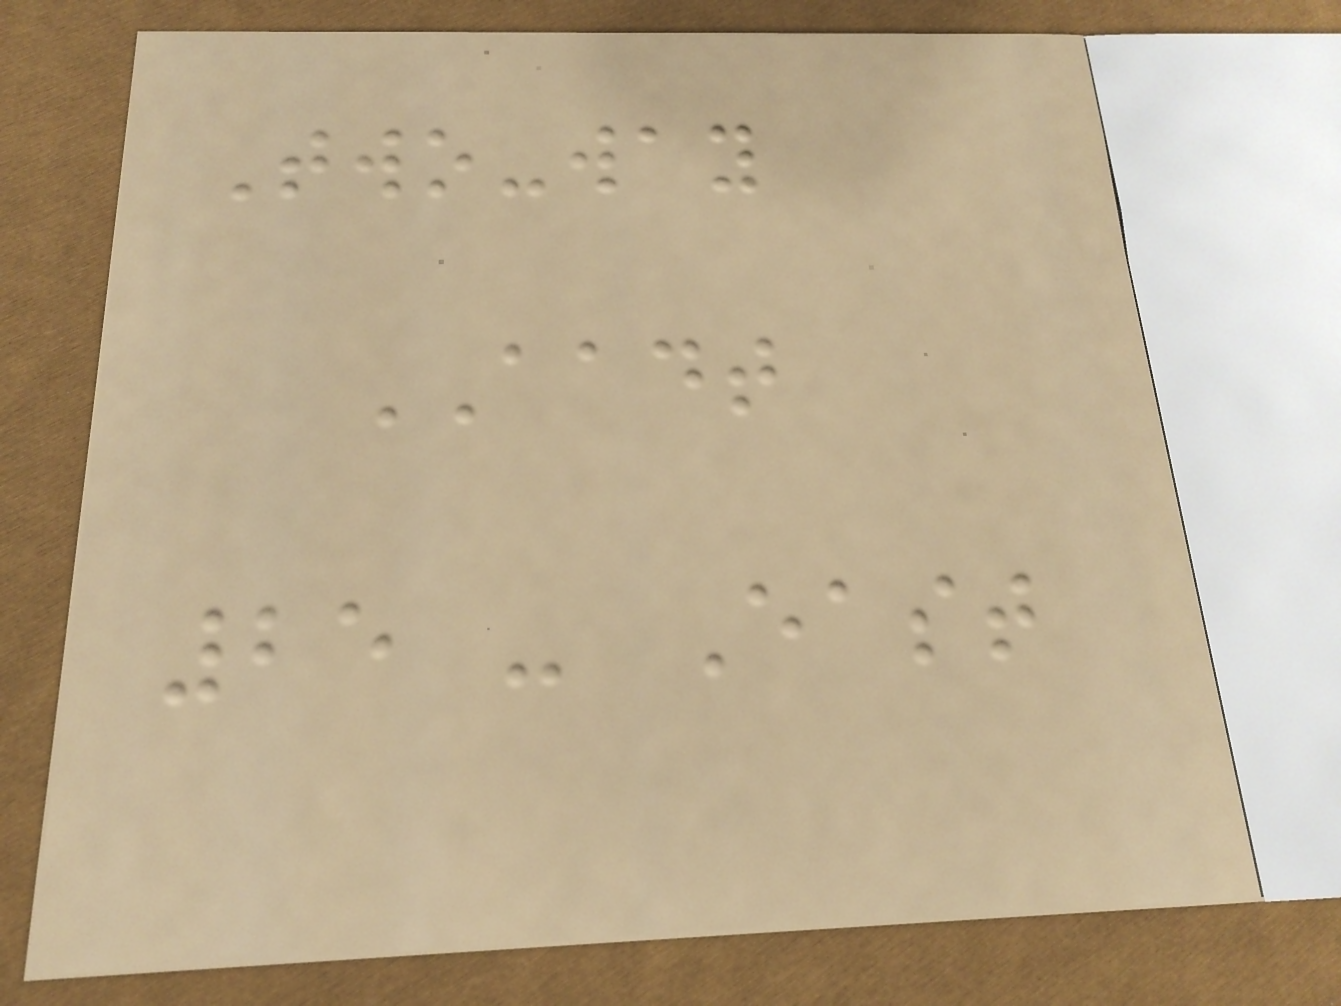Two-way
AADT
25 - East
